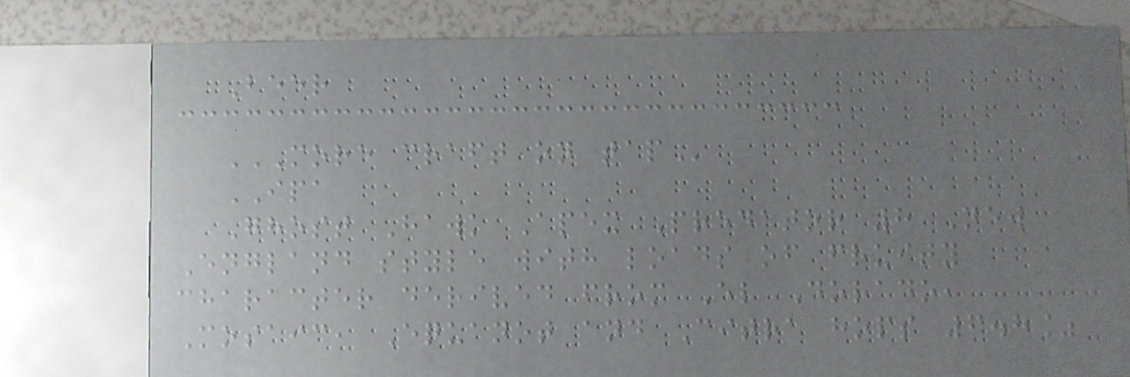Beer
MORE CRAFT ON TAP
IPA
Ghost Hawk Apex Predator 8 New
England style with loads of fruity
character derived from El Dorado,
Mosaic, Equanot and Citra hops 6.8%
